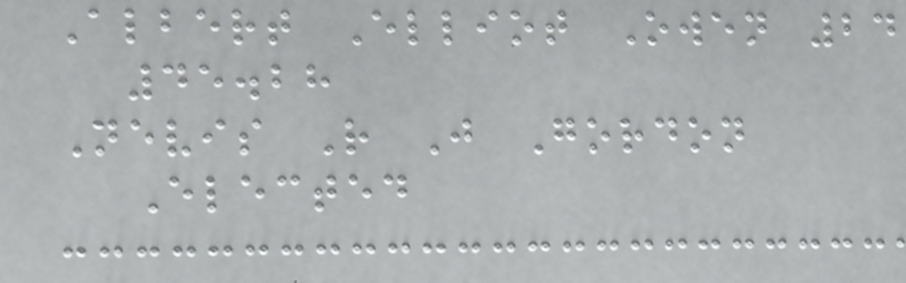Albert Elliot Owen 24
45.28
Nevis R J Gordon
Elected
